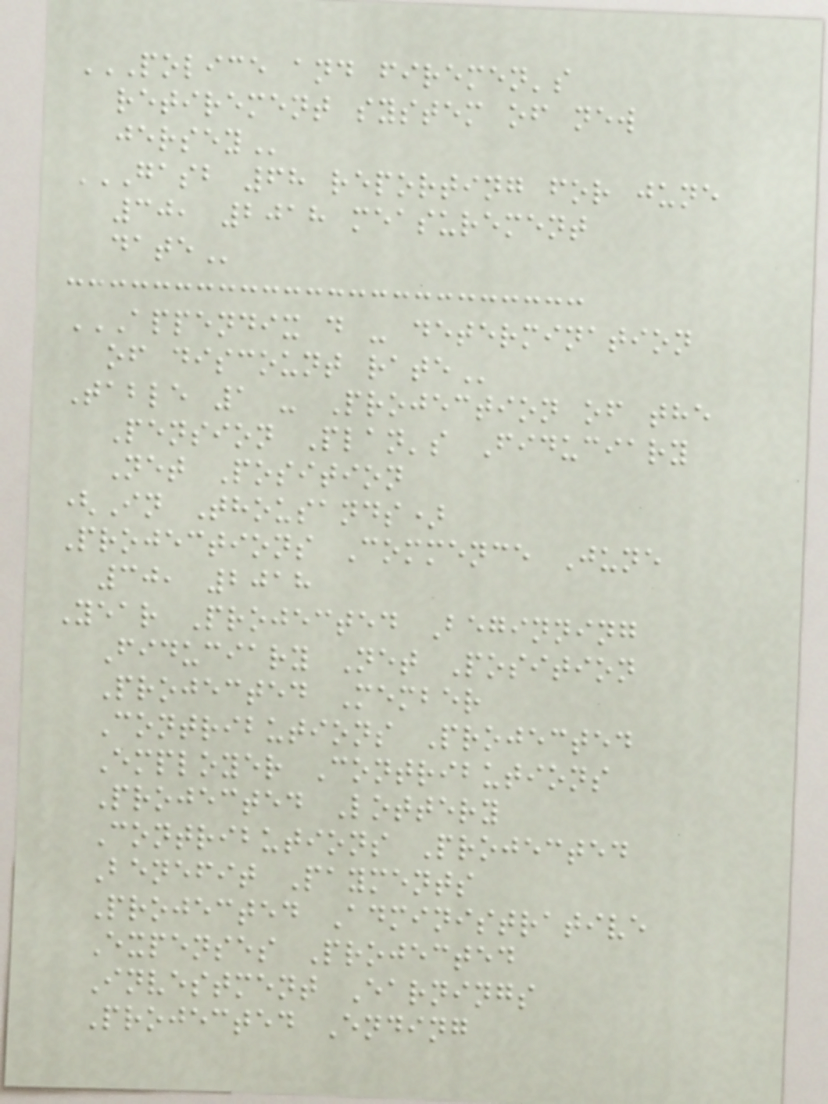POLICE AND FIREMEN'S
RETIREMENT SYSTEM OF NEW
JERSEY
GASB 68 REPORTING FOR JUNE
30, 2018 MEASUREMENT
DATE
APPENDIX D - DETERMINATION
OF DISCOUNT RATE
Table 1 - Projection of the
Pension Plan's Fiduciary
Net Position
(In Thousands)
Projections Commence June
30, 2018
Year Projected Beginning
Fiduciary Net Position
Projected Member
Contributions Projected
Employer Contributions
Projected Lottery
Contributions Projected
Benefit Payments
Projected Administrative
Expenses Projected
Investment Earnings
Projected Ending
